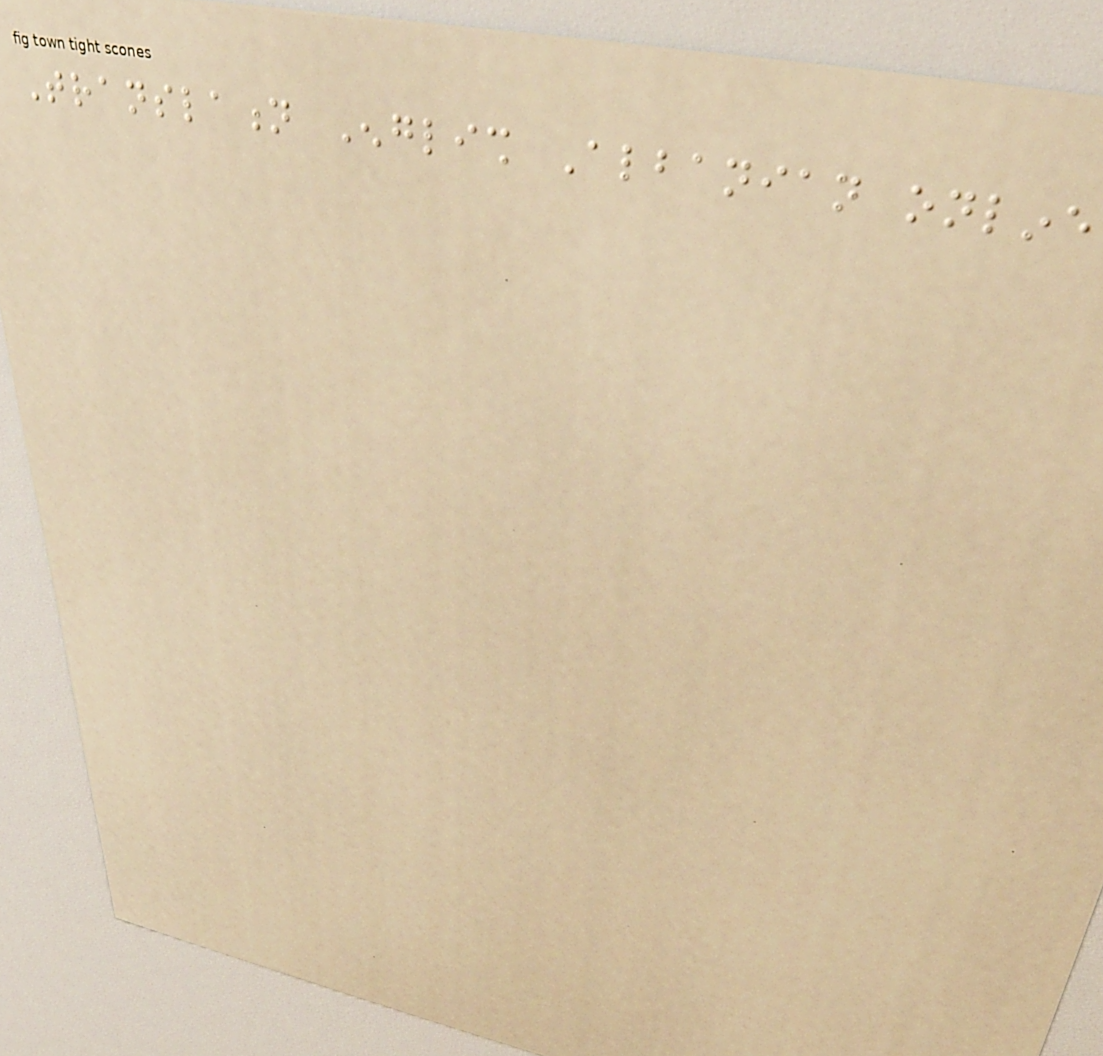Translation English Albanian online
